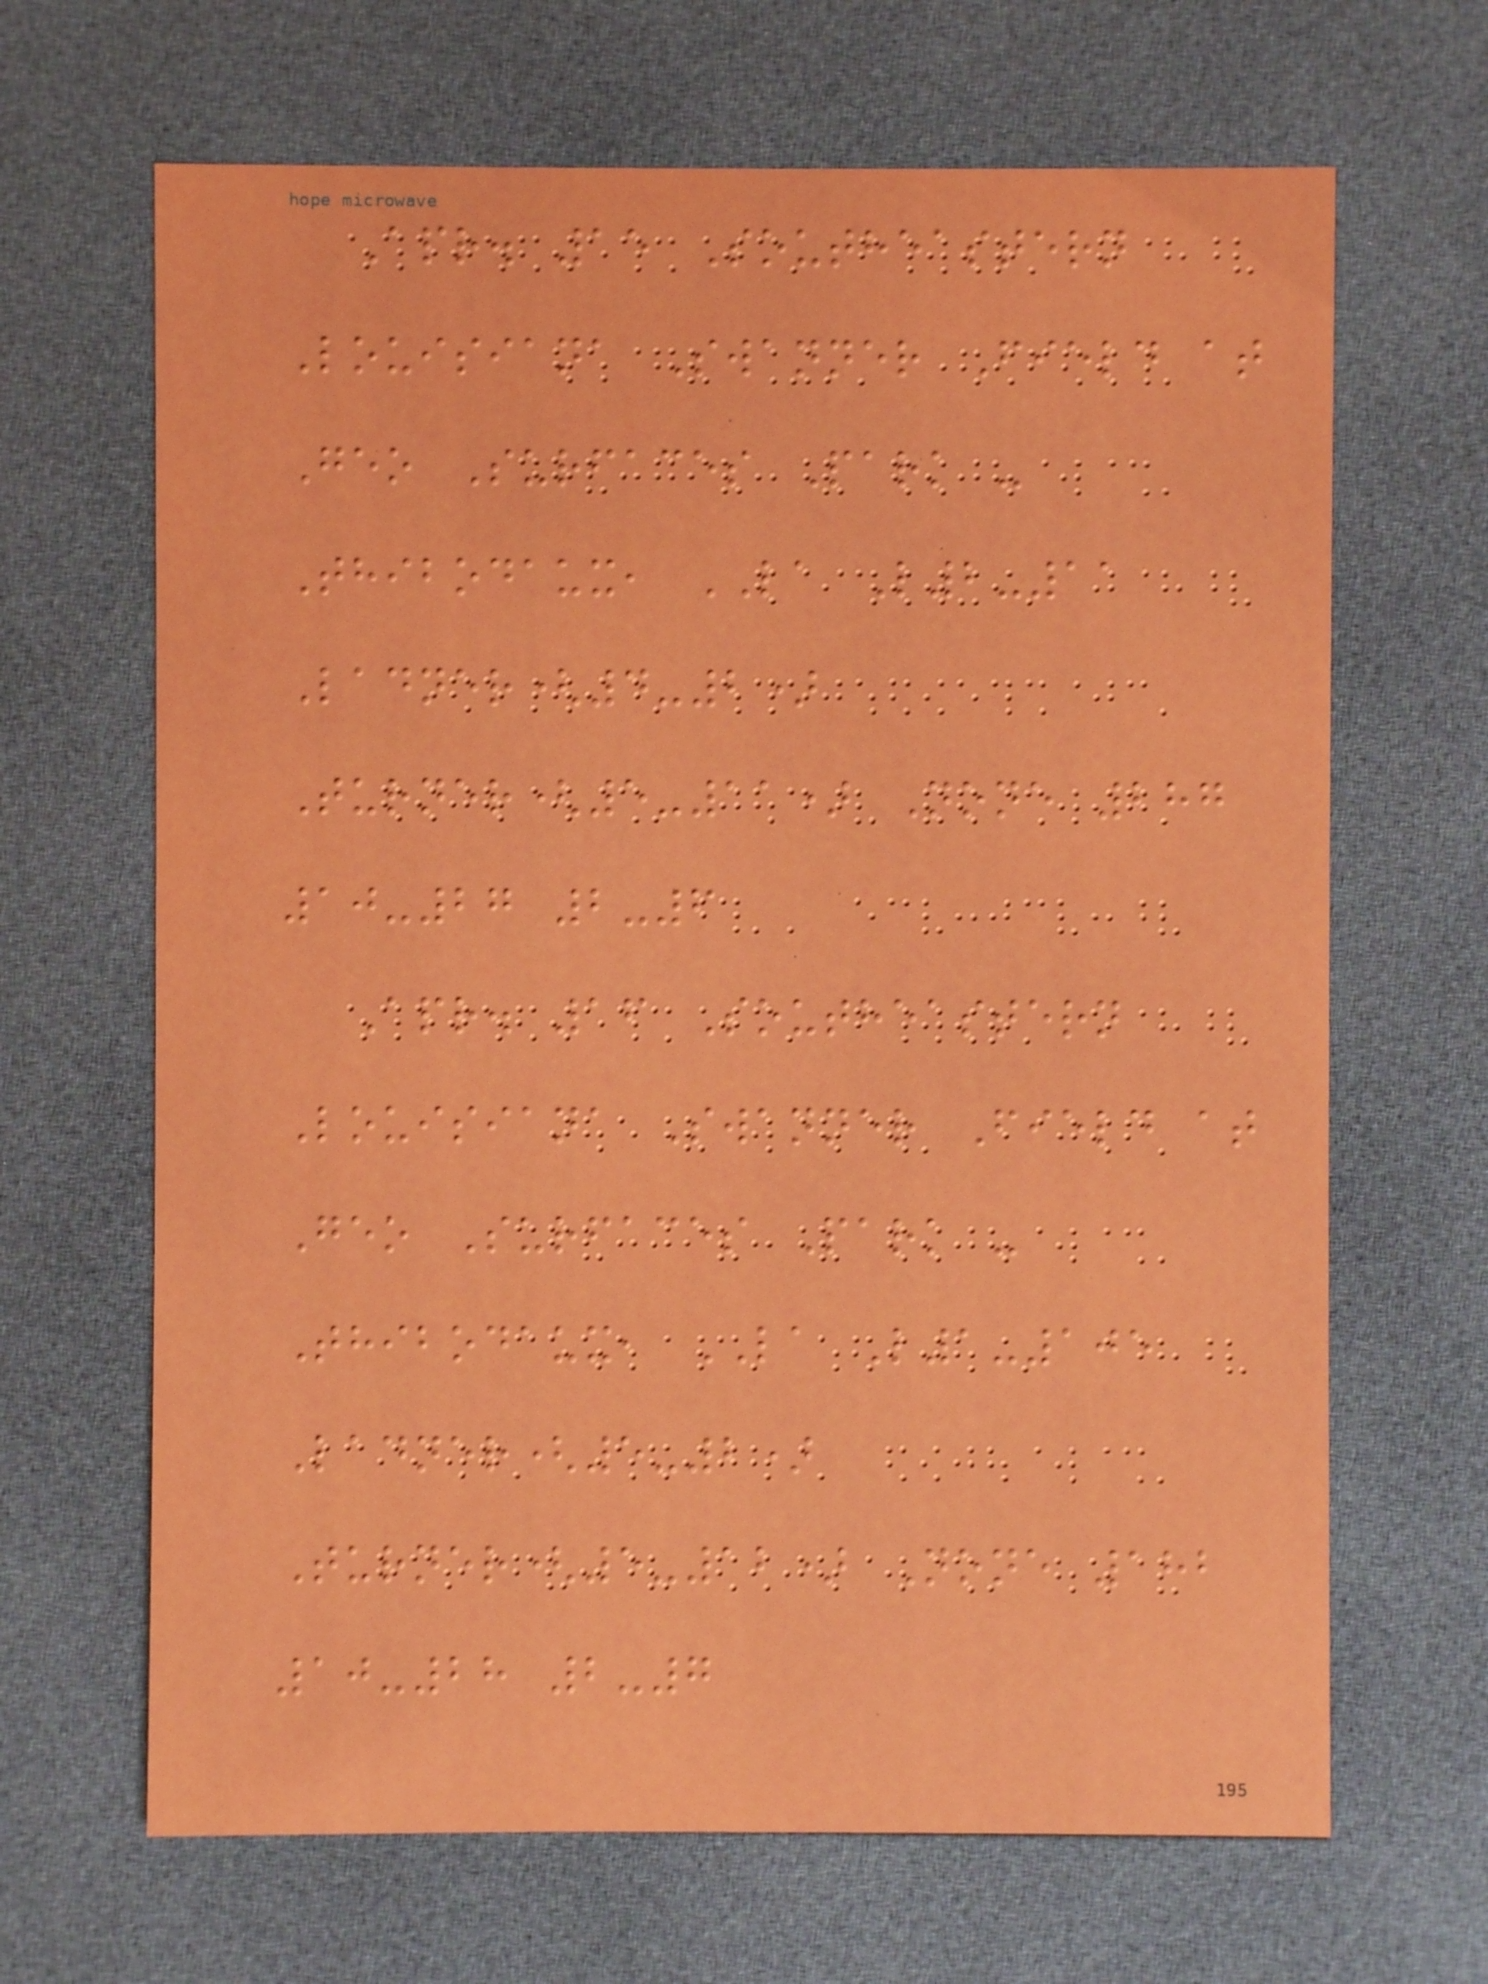Apr. 15 Southeastern
Louisiana Swanner Field at
Geo Surfaces Park -
Thibodaux, LA L2-11
Ladner(4-2)
Turner(5-11) None 287
10-27 2-6
Apr. 16 Southeastern
Louisiana Swanner Field at
Geo Surfaces Park -
Thibodaux, LA L1-105
Ladner(5-2)
Turner(5-12) None 182
10-28 2-7
